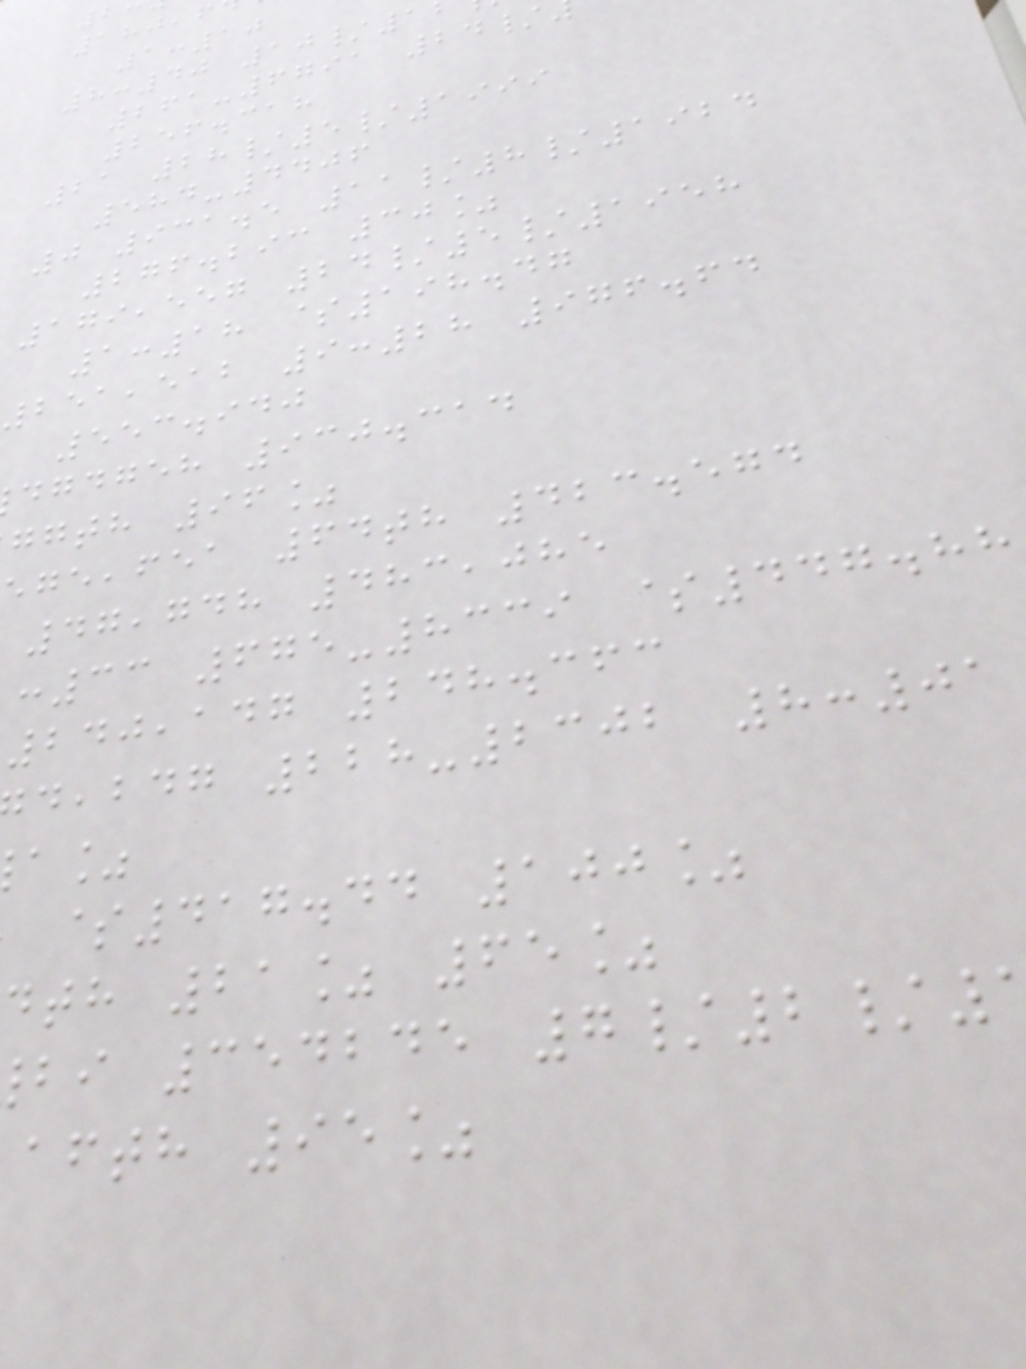1:10
8:40 10/1
261-6791 24/
256.318
21 28/5/1999
584-4406
0 931.5 11/8/1924
276.293 30%
179,557 24/5/1958
1:18 $198.47
251,512 9:28 976.64
553.940
dgdgeh 930.314
ggth 96%
,fea 64th 423.574
47,748 483,085
:33 675-8339 $447.88
240,147 248.363
,bdg 228-2302 8:01
$417.44 100%
dth 21% 65%
bi 354245 7/2/
afth 95%
